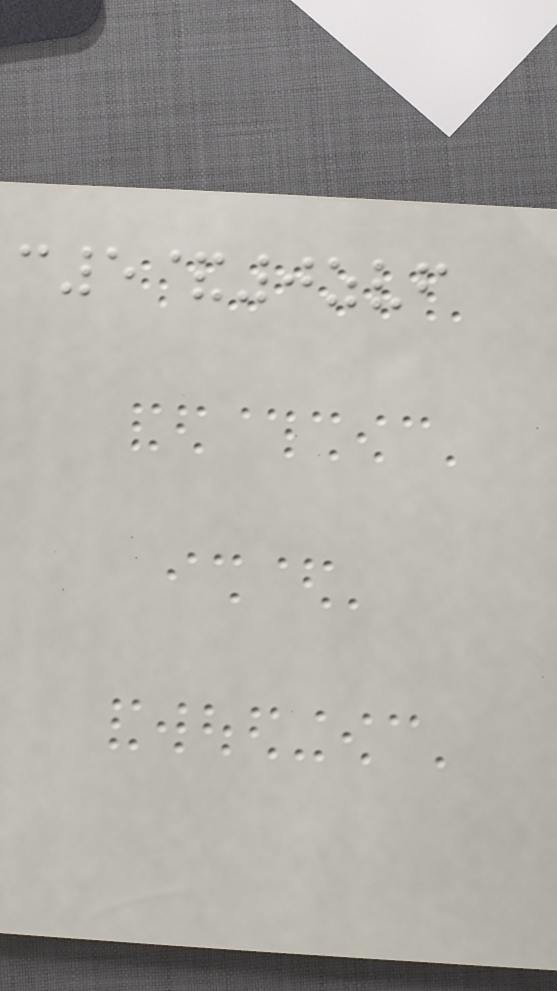c5&0zvf
